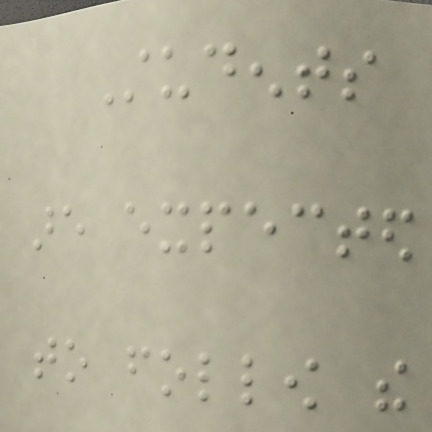Students
are expected
to follow the
